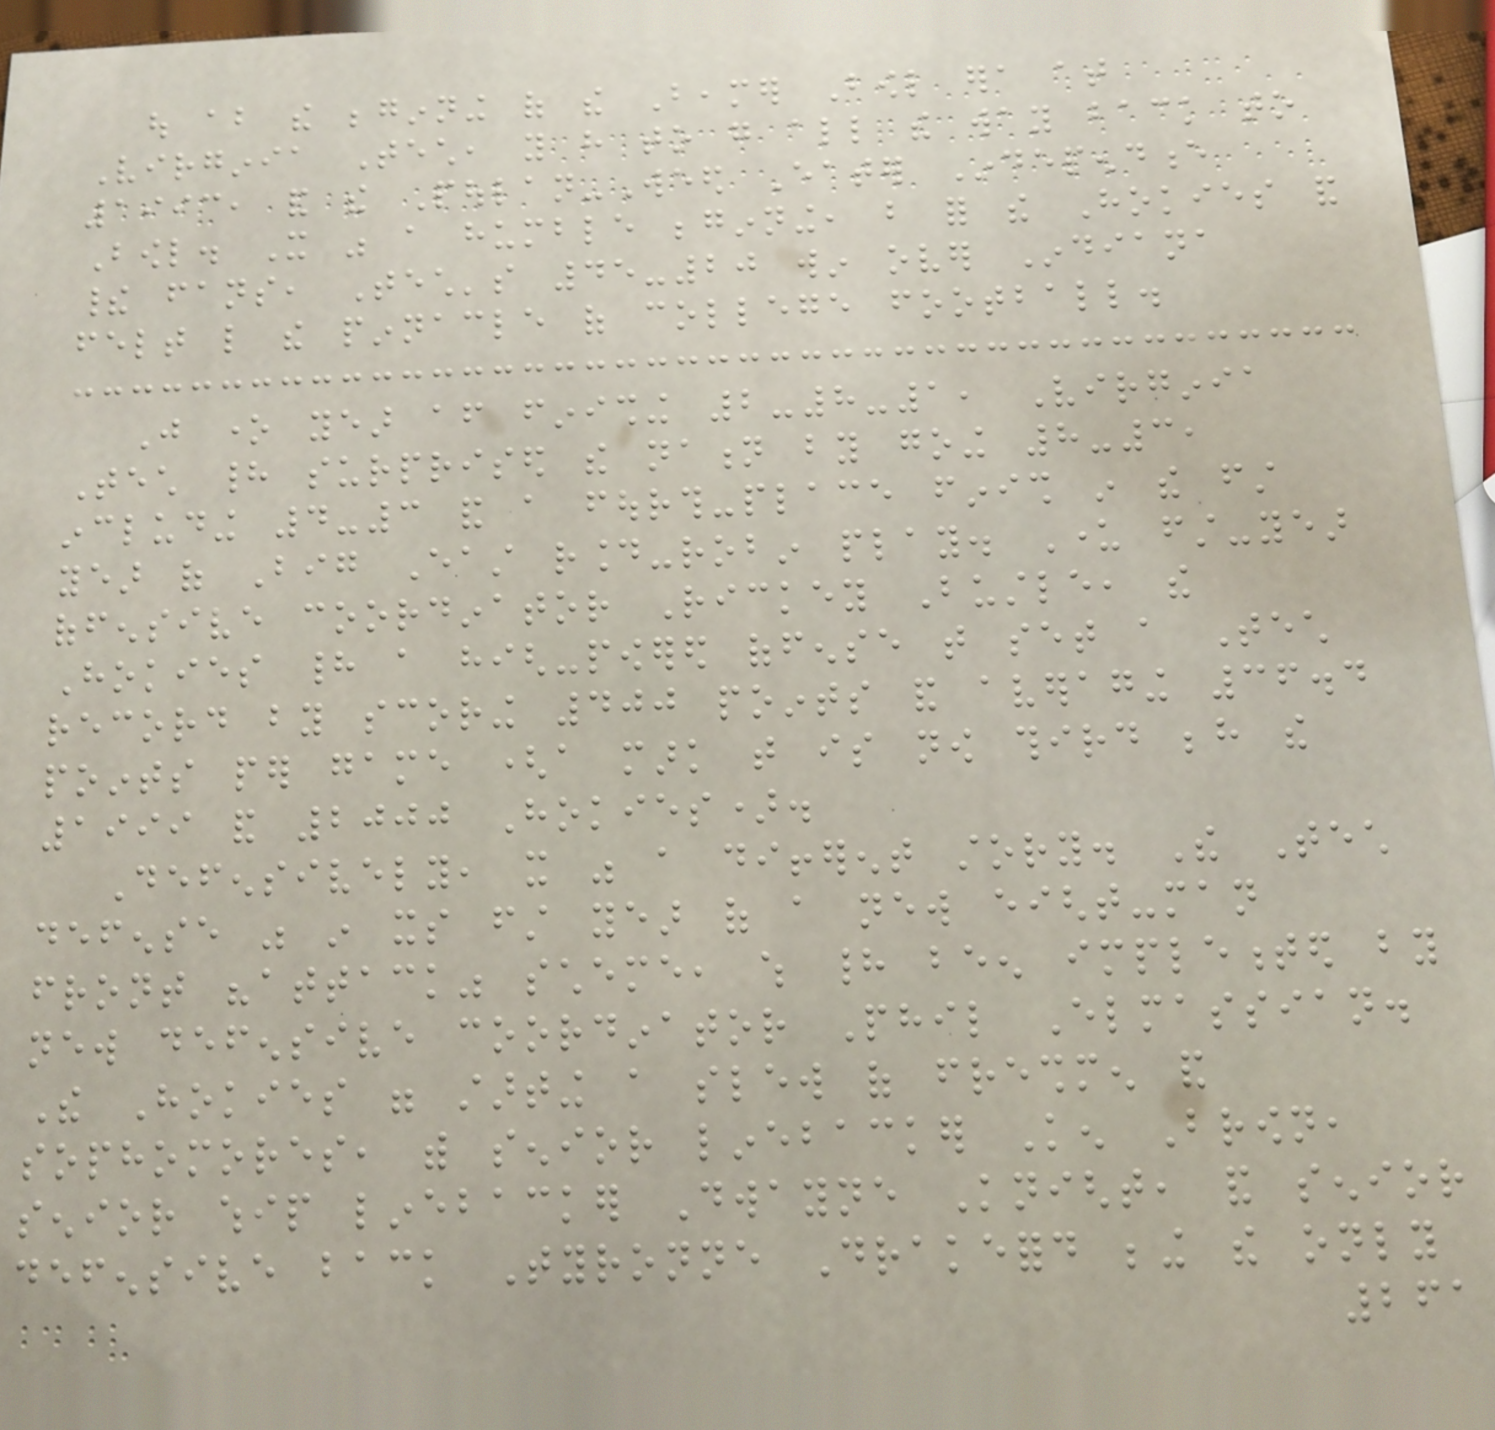out about the beginning of the Beamer Bowl era at
Virginia Tech, you have to go all the way back to
1993, and the Poulan-Weed Eater Independence
Bowl. It was a humble beginning, but for the Hokies and
their fans, Tech's 45-20 win over Indiana
felt like the pinnacle of college football.
Just one year after finishing 2-8-1, Virginia
Tech had surprised the nation by going 8-3,
including 4-3 and a fourth-place finish in the first
year of Big East round-robin play. Under first-year
offensive coordinator Rickey Bustle, the
Hokies had a high-powered offense that set a Tech
record by scoring 400 points and averaging 36.4
points per game (a mark that is now third behind the
1999 and 2000 Hokies).
Defensively, it was a different story. The Tech
defense was in its first year of a new eight-man
front "attack" scheme, which had been implemented by
new defensive coordinator Phil Elmassian.
The Hokies were starting a slew of freshmen and
sophomores, with senior linebacker Ken Brown,
senior whip linebacker Dwayne Knight, and senior
defensive back Tyronne Drakeford being the only
261
